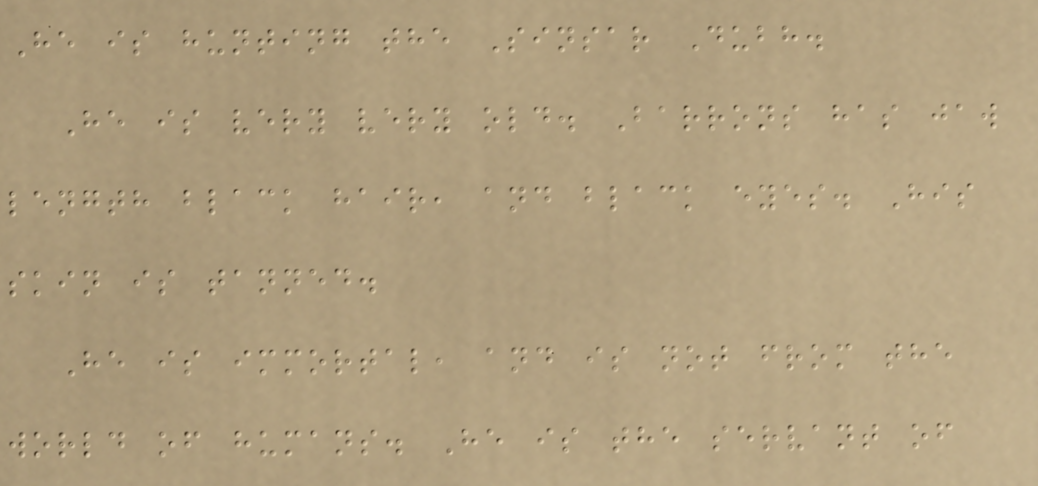He is hunting the Sinsar Dubh.
He is very very old. Barrons has jaw
length black hair, and black eyes. His
skin is tanned.
He is immortal, and is not from the
world of humans. He is the servant of
